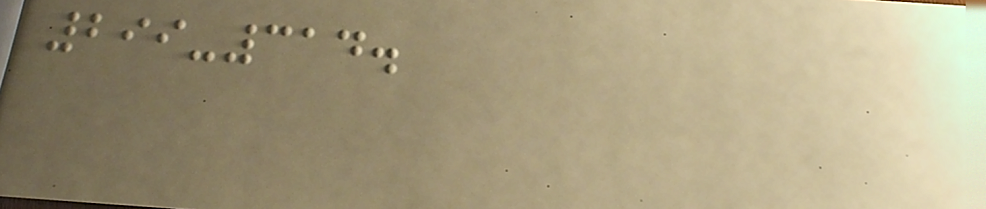299-314.
